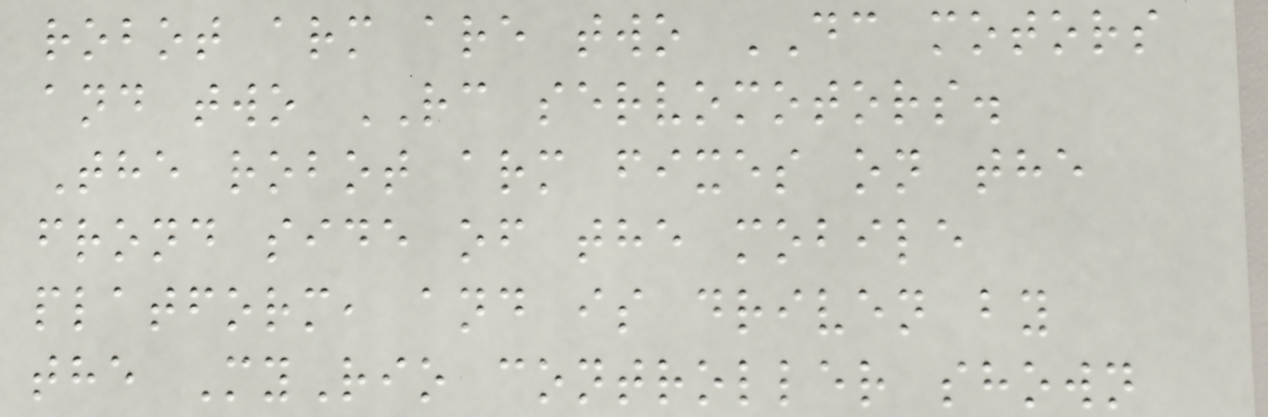robot arm are two DC motors
and two RC servomotors.
The robot arm fixes on the
frond side of the mobile
platform, and is driven by
the MyRio controller shown
